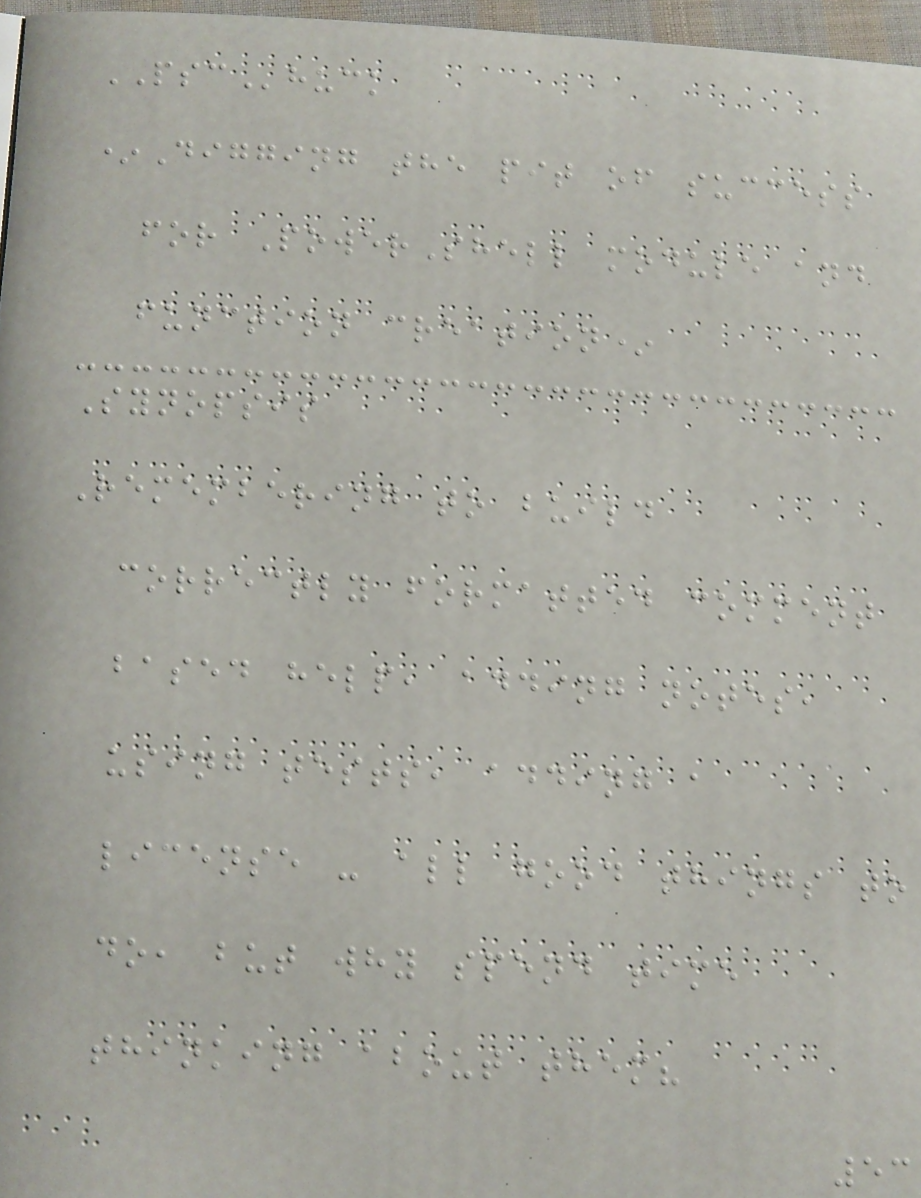PSChuck
*Digging the pit of success
for PowerShell module and
function creation*
Synopsis
Remembering to build
correctly formatted comment
based help, adding notes,
using tests, adding a
license - all good things to
do, but why spend time
thinking about them?
53
